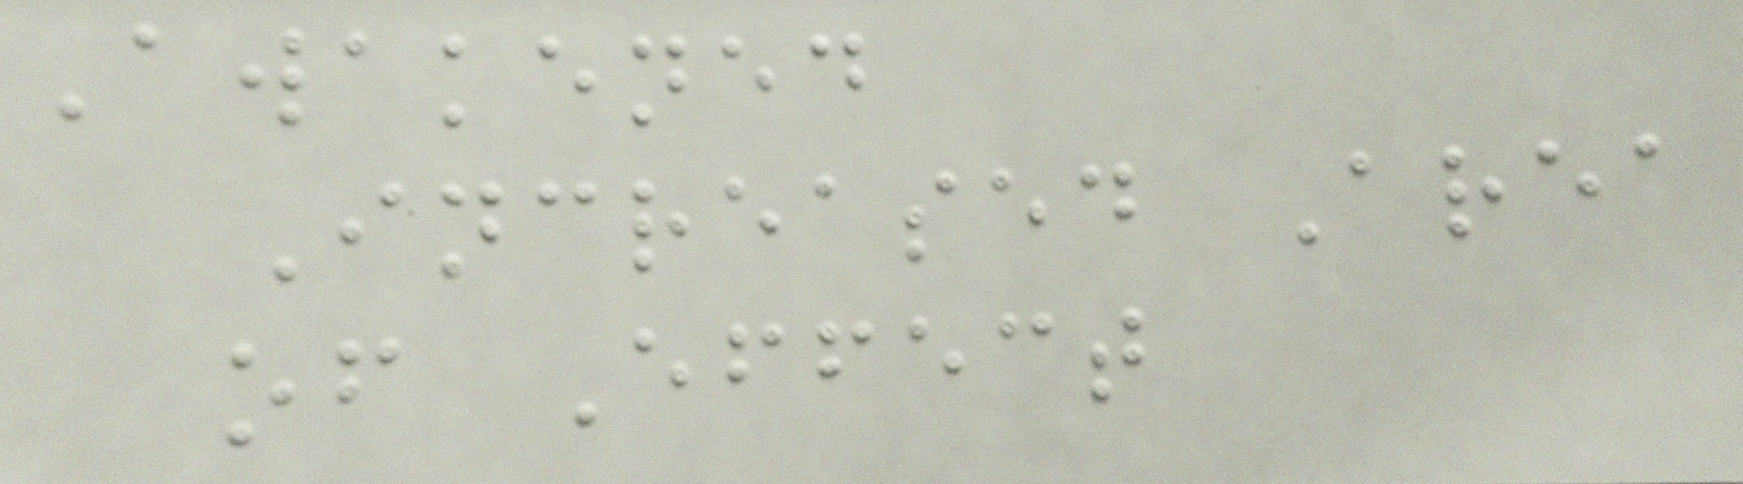Awakened
Increased Area
of Effect
